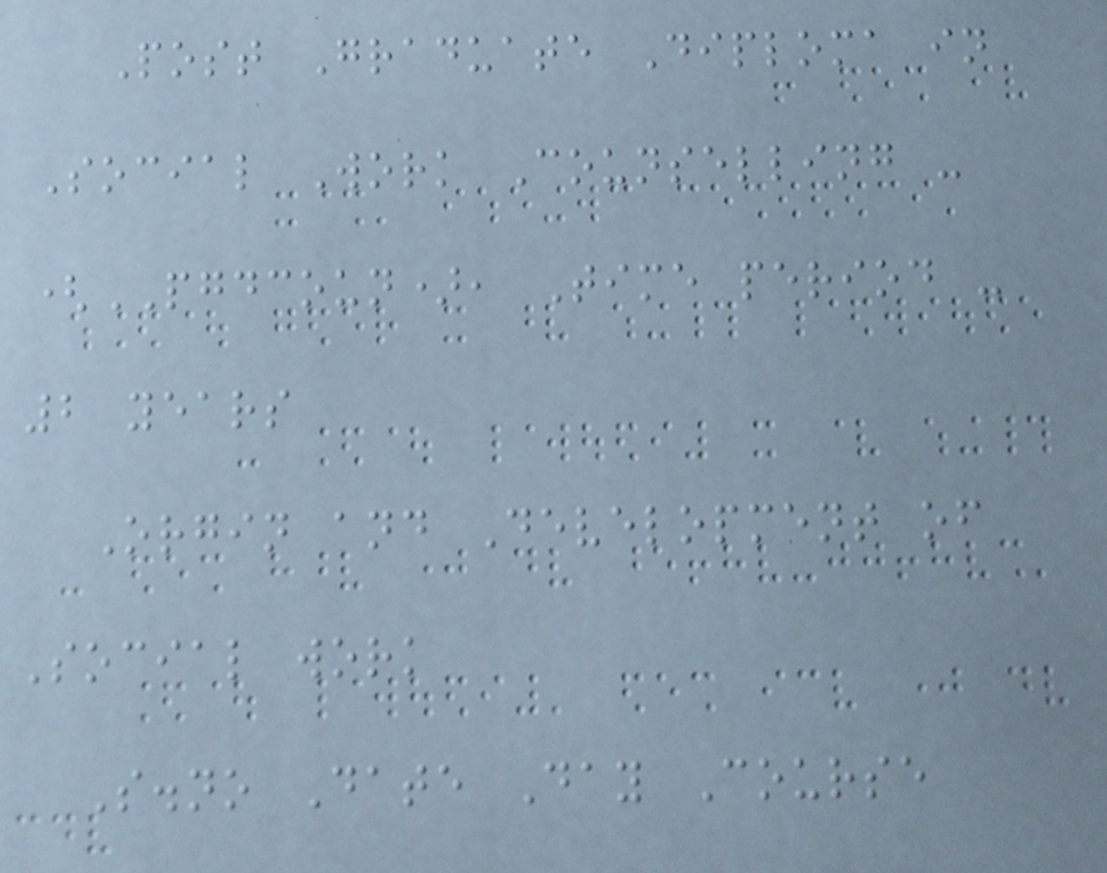Post Graduate Diploma in
Social Work Counselling -
(PGDCOUN), Time period -
2 years
Orgin and Development of
Social work
S.no Date Day Course
